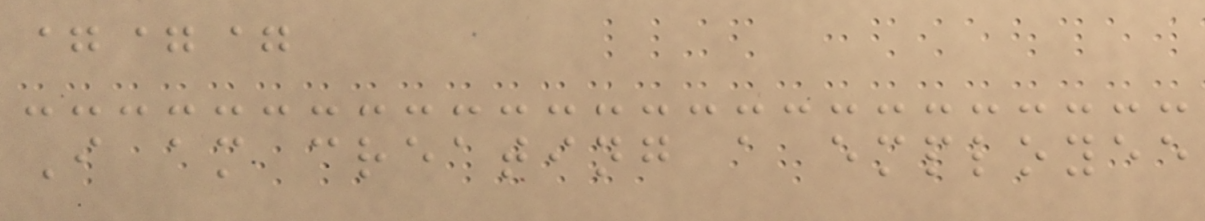===
I am creating a employee
